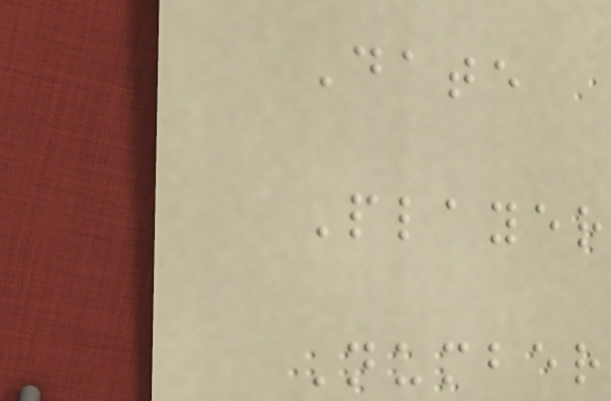Date
Player
Number
